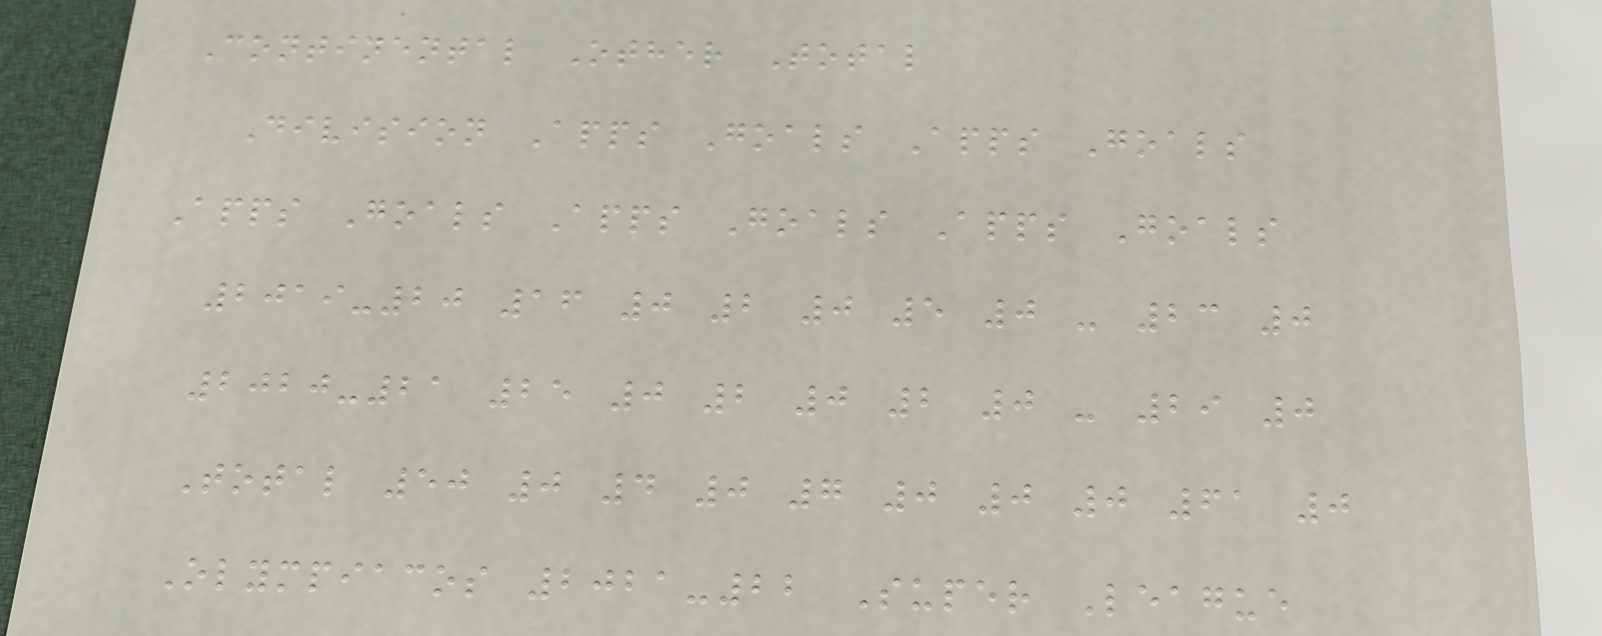Continental Other Total
Division Apps Goals Apps Goals
Apps Goals Apps Goals Apps Goals
2019-20 16 0 2 0 5 0 - 23 0
2020-21 25 0 2 0 2 0 - 29 0
Total 50 0 4 0 7 0 0 0 61 0
Olympiacos 2021-22 Super League
